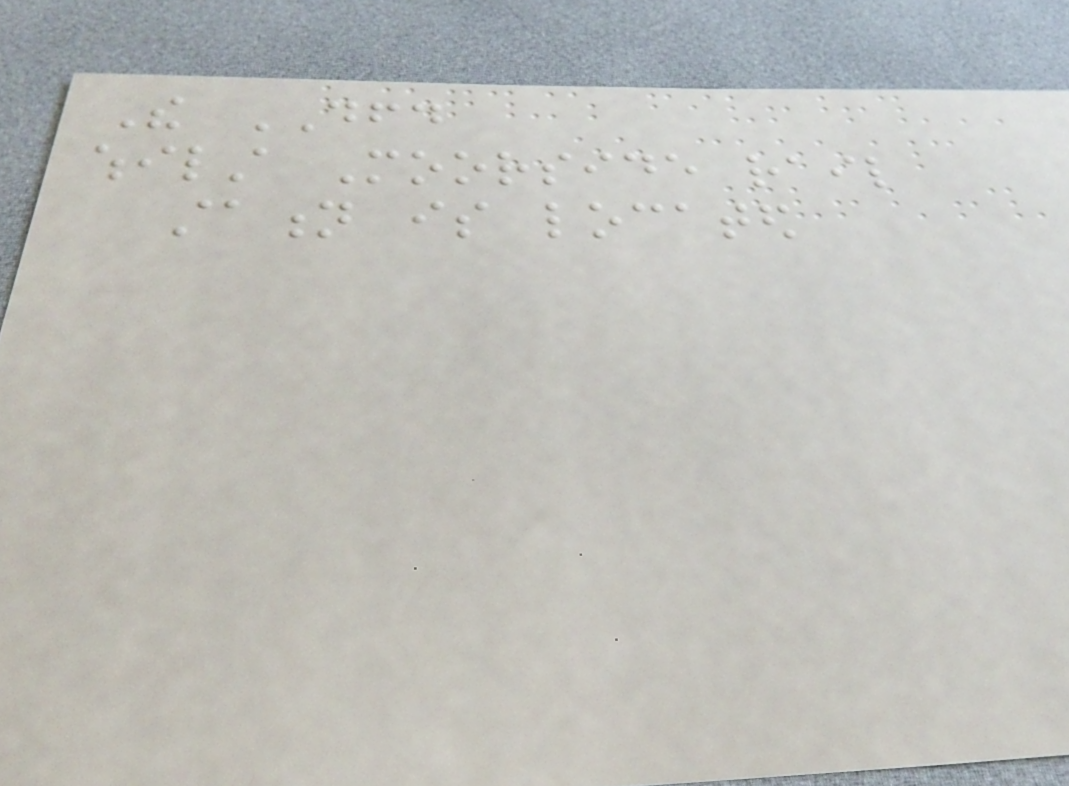The DFD
whilst Moorside rail
station is located
